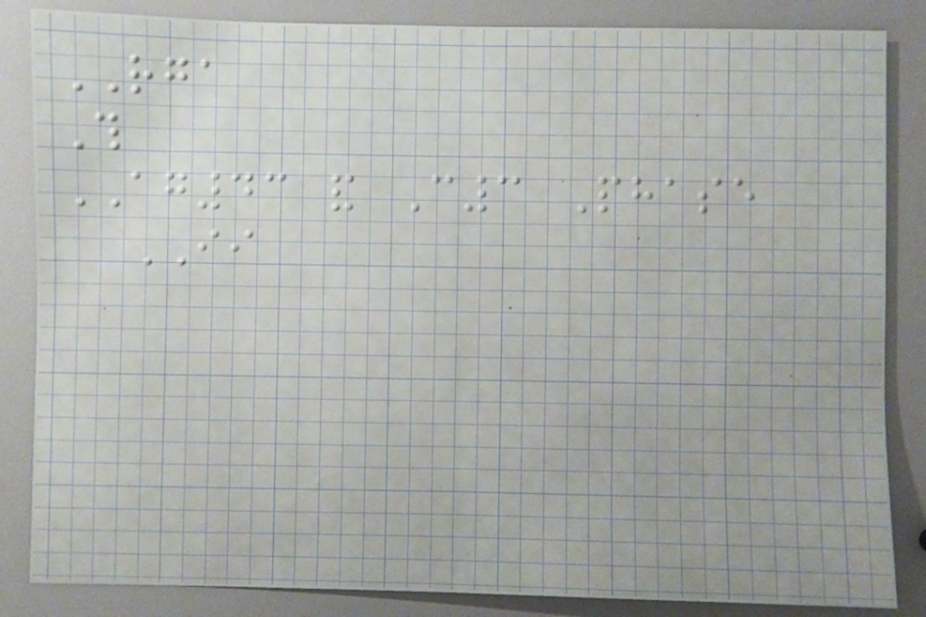RGA
This
AG43 and C3 Phase
II
